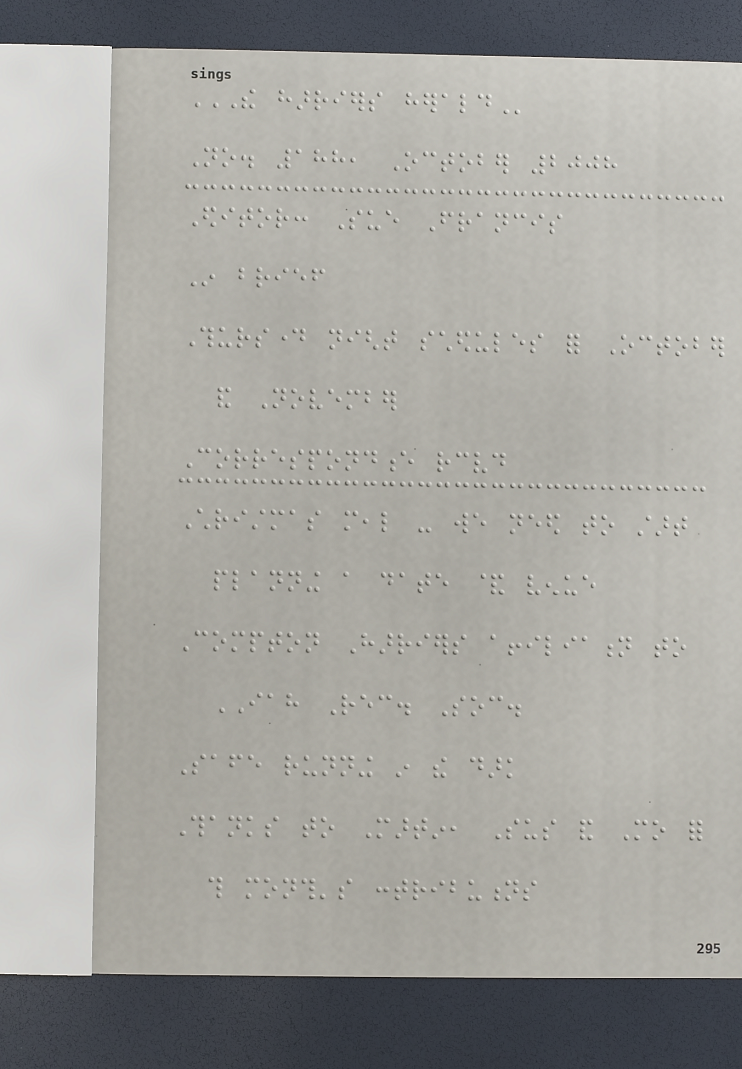THE HARRIERS HERALD
No. 188, October 2008
Editor: Sue Francis
In brief
Thursday night schedules for October
and November
Correspondence received
Christmas meal - we need to start
planning a date & venue
Compton Harriers affiliation to
IAH Rec. Soc.
Safe running in the dark
Thanks to Martin, Sus and Mo for
this month's contributions
